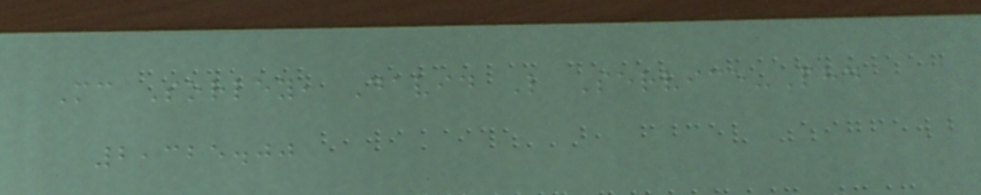Mc Sorley, David L Service-Phd
2,325.00
